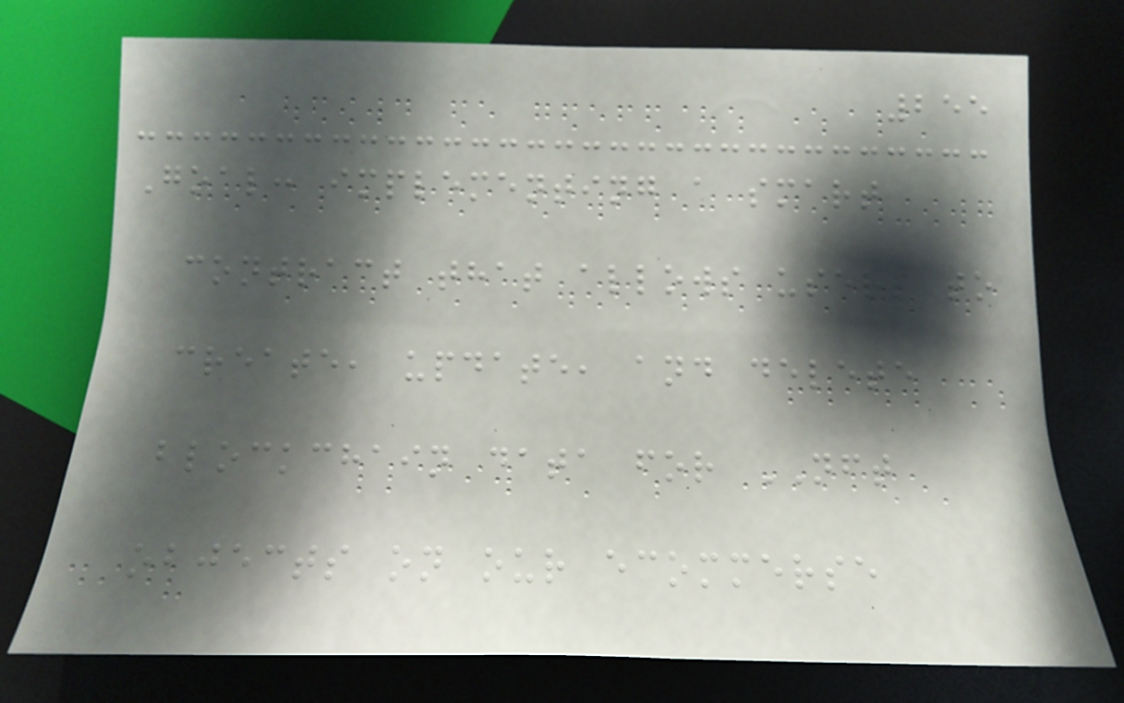255
Goal: implementing a smart
contract that allows users to
create, update, and delete
blockchain data for NFT
objects on our ecommerse
